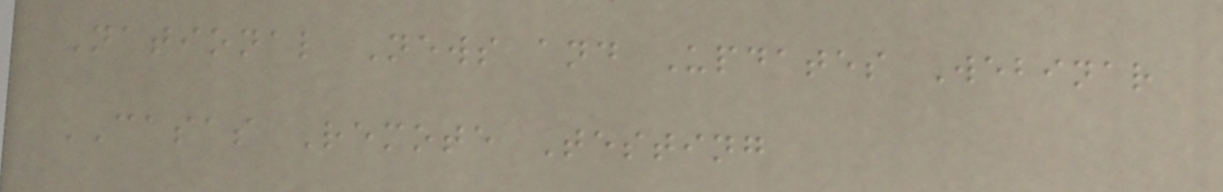National News and Updates Webinar
CASAS Remote Testing
